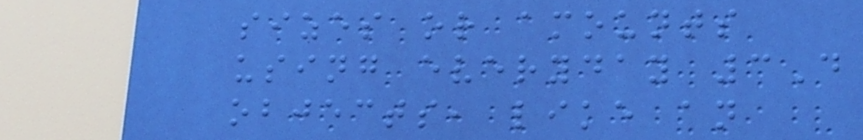sizes or amounts
using everyday 3D
objects, like an
